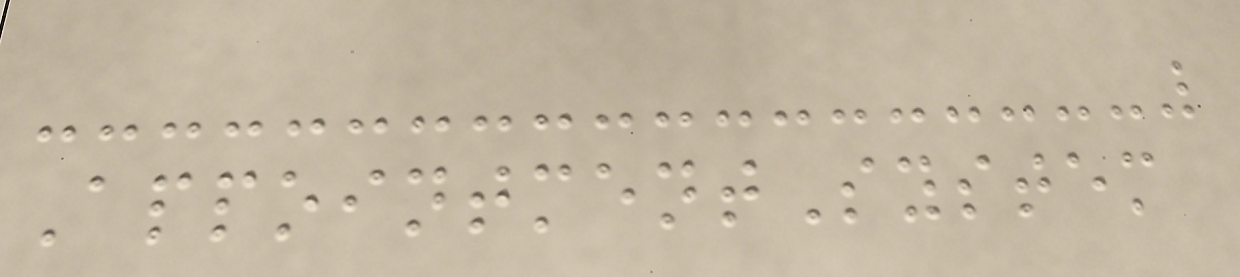AppointmentSystem
